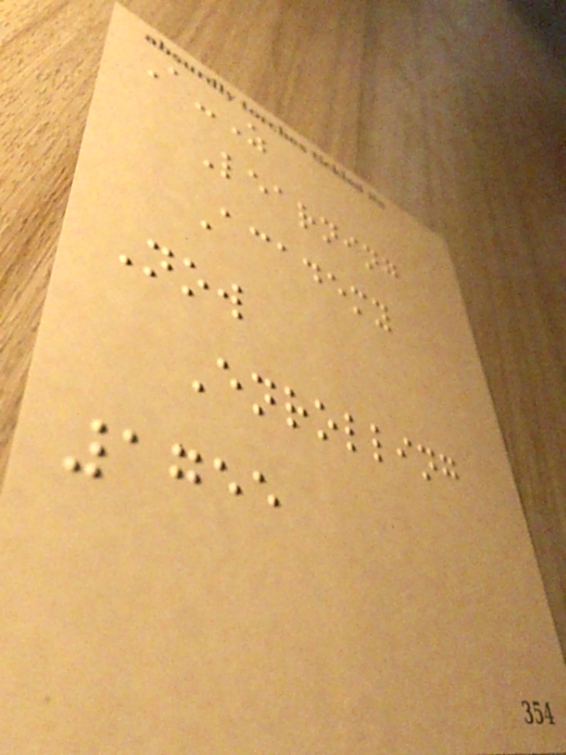A-Z
Learning
Academy
Now
Enrolling
1755
